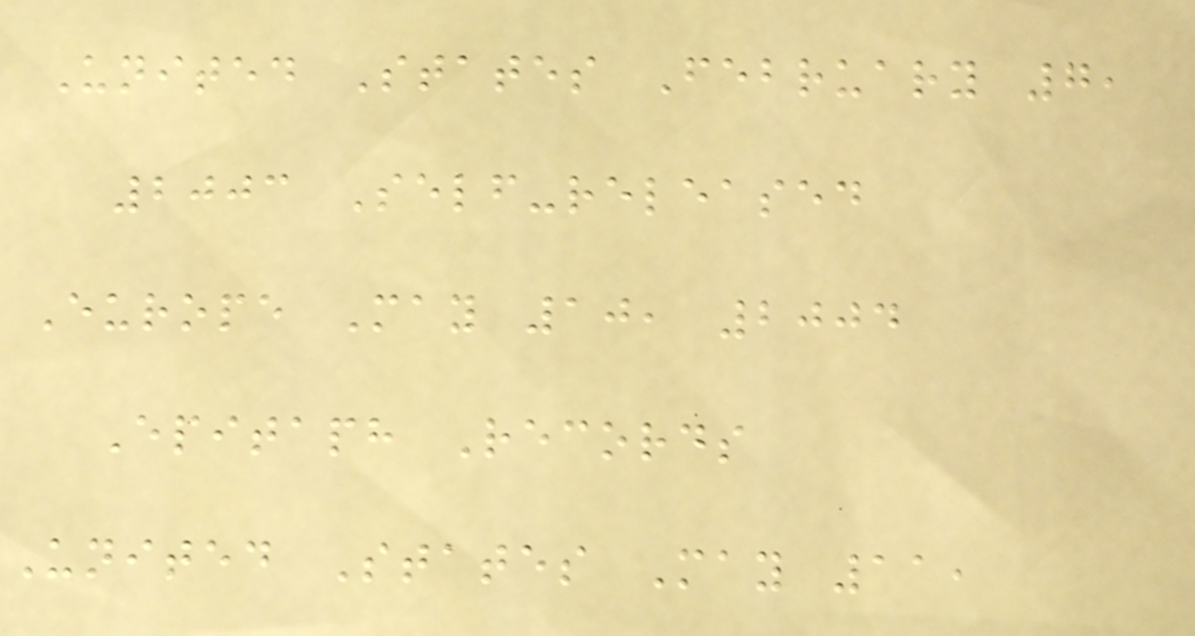United States February 7,
2003 Self-released
Europe May 10, 2004
Epitaph Records
United States May 11,
